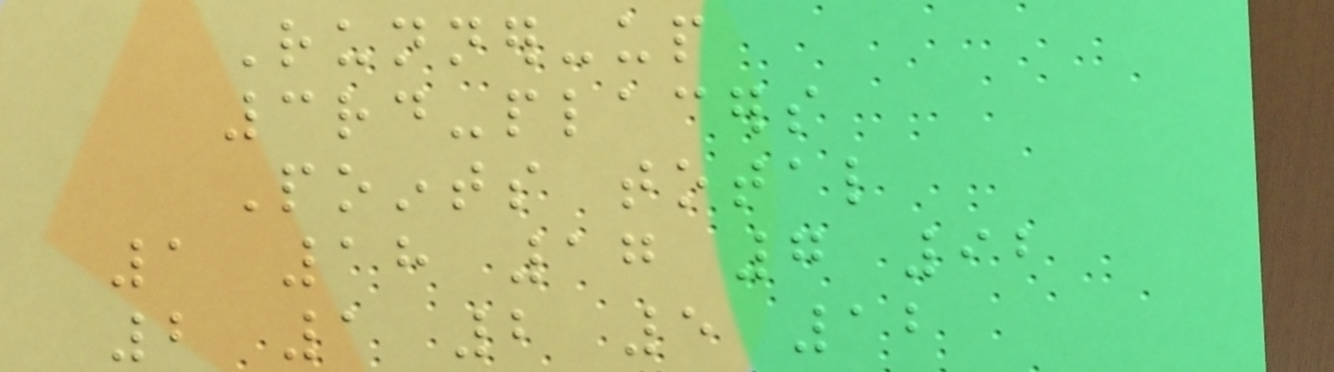Runner-up
3rd-placers
Points total
1 18 17 7 92
2 1 2 5 12
